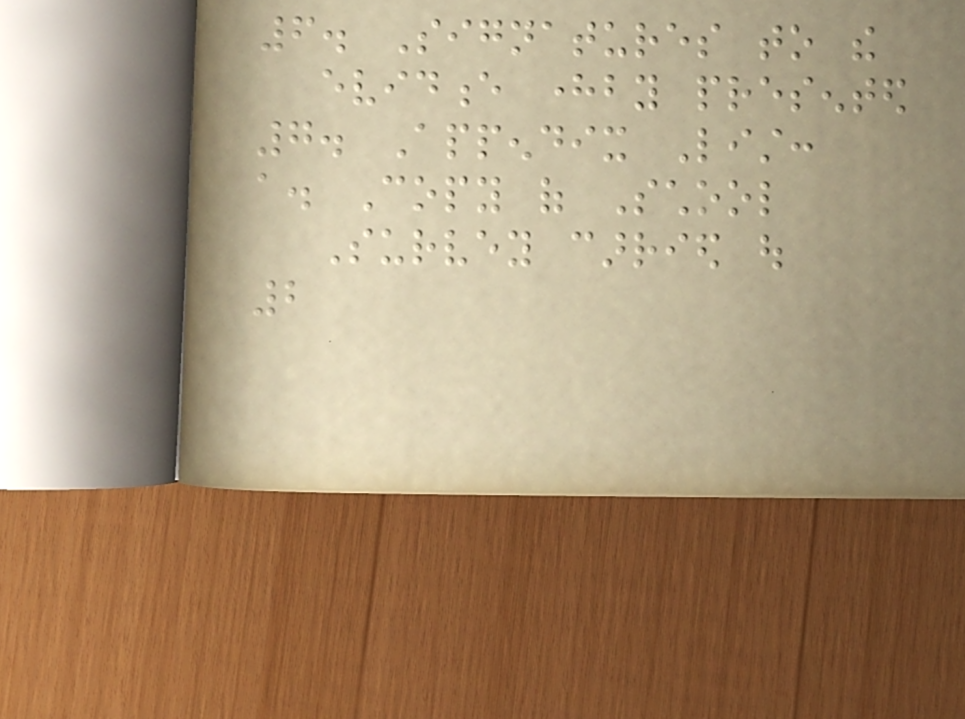6. Signatures to the
evidence hereby presented
7. Appendix List:
a. Copy of School
Survey carried out
2
